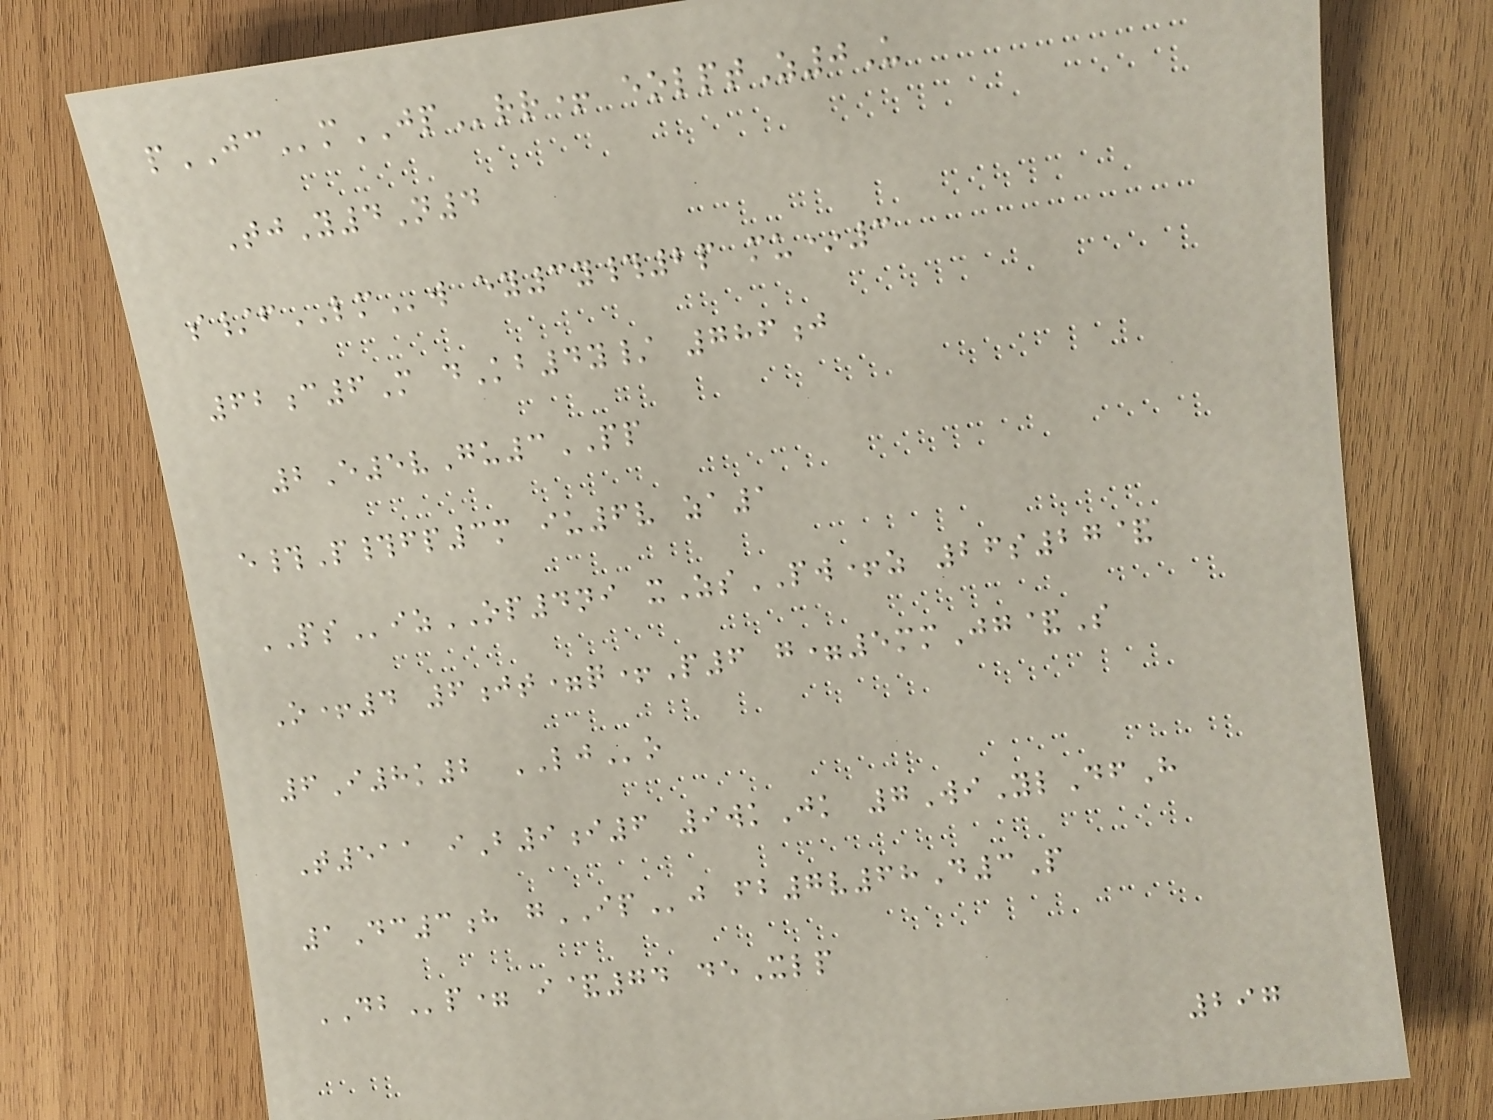pJCmJPrr+ eolptZ0U
TjY4N4
s/fLMw ey3y#2p mu*3
62c6M dKb4y/ 786j
2E5vGu3PP
e#P#fp3m iu6v za1
PSizOP4ni xZsPW+z 26s27&
O+4 6jt=q+P6 g=5mmJg&S
6I8k2 LJo
T511 iB9i6 9wkJk 7WiYlDfH
1Dc3h gIPj fb7v68D3P
DBp= i&74 deXlp
297
